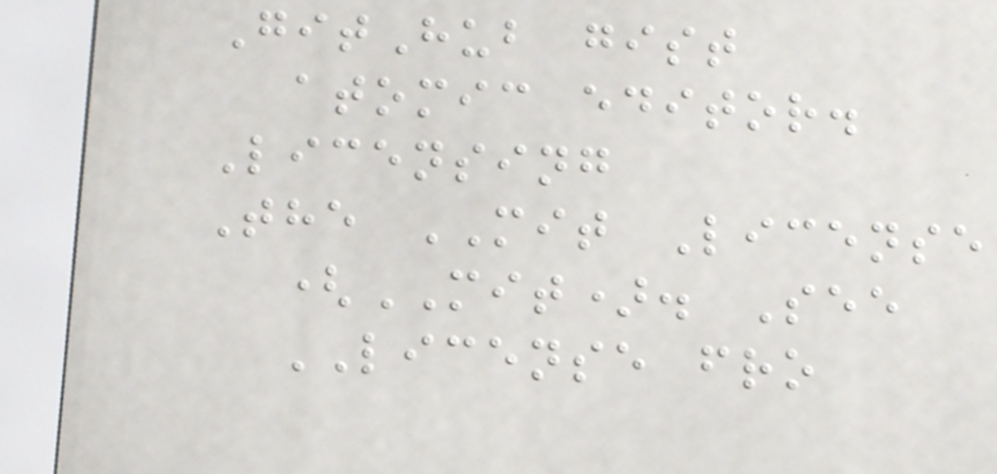GitHub gist
atomic editor.
Licensing
The MIT License
(MIT). See
LICENSE fro
